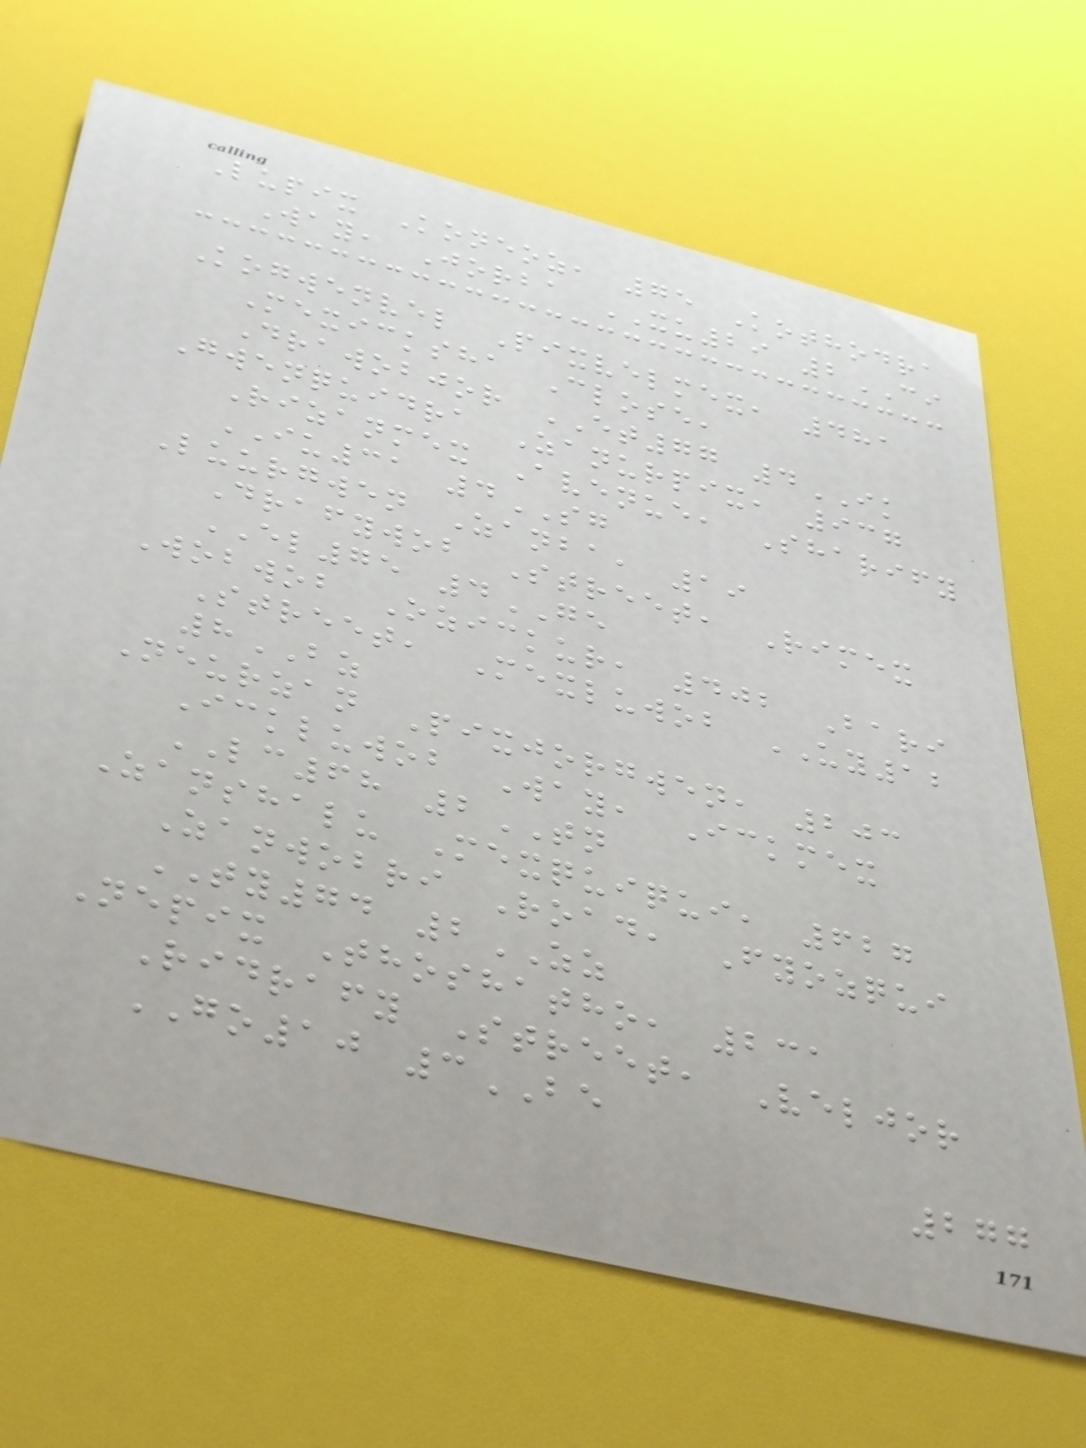Lupix Koneoz, 75 Kothodra
Way, Jorba XU29 2CI
Kogwenvel Pixvelmex, 481
Mexicksha Close,
Drawobjor ET77 4IK
Gwenquidra Zanurpix, 937
Rizanmex Avenue, Sharify
IU31 4SG
Luurgwen Zanba, 19
Drafywob Street, Rimex
EL75 4GE
Wobwob Ozickur, 402 Bari
Street, Mexluwob UY12
8BZ
Neurzan Pixjorgwen, 203
Ickluwob Way, Ickmex
LC68 2TN
Zanshalu Mexquiqui, 627
Zanwobri Road, Fyozqui
TY74 2ZZ
Nepix Thoshatho, 231
Ridrafy Street, Veljor
GO10 3BE
277
